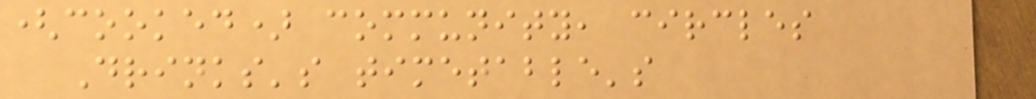(cooked) community, circles
Drinks's timetable's
